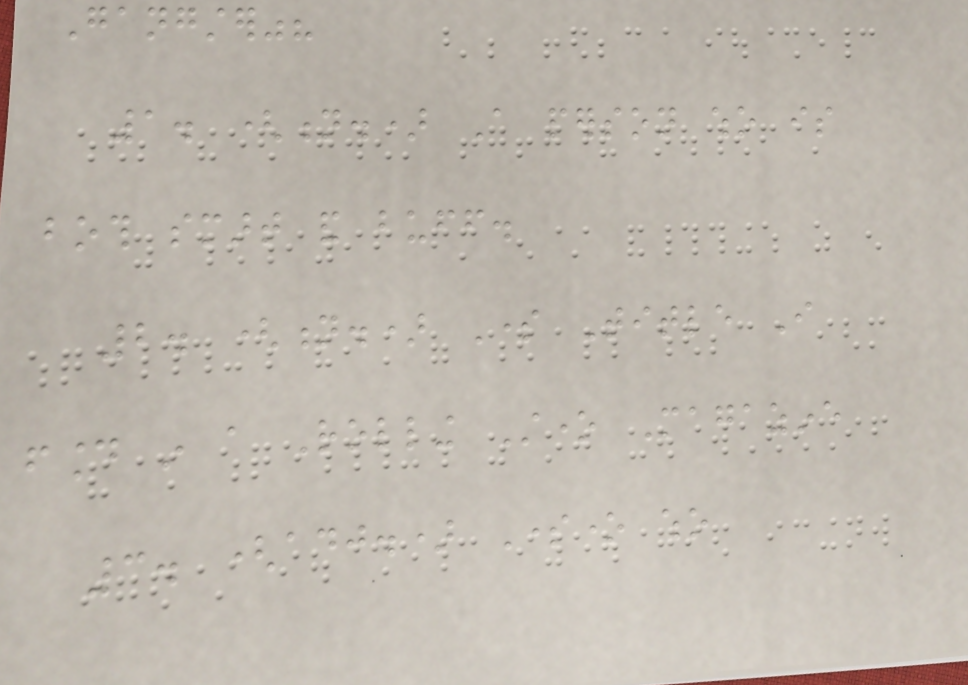Gangster"?
1. (n.) A person who is
both smart and buff.
2. (n.) Some Title I
found in a Rolling Stone Magazine
3. (adj.) Someone who
